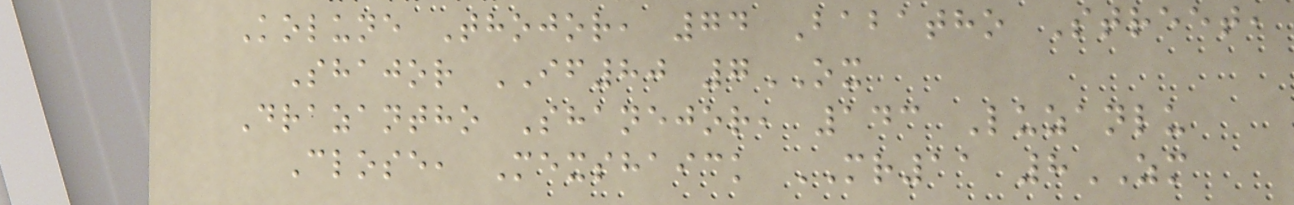Kolune Thojor, 74 Babatho Street,
Shajor IF80 7OX
Drazantho Shanejor, 143 Luzanlu
Close, Mexshaick MR11 8ZM
